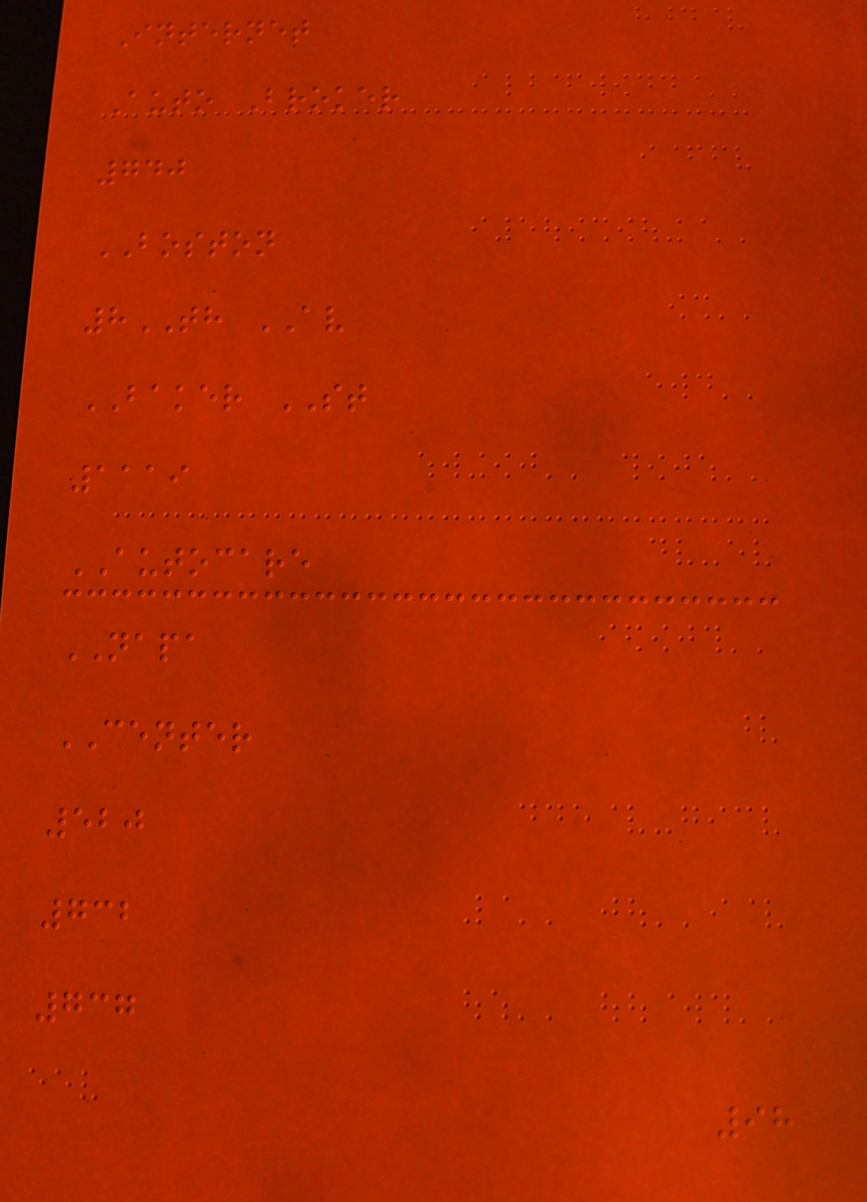Internet
Auto Broker
740
BOSTON
8TH AV
BAKER ST
1119
AUTOCARE
NAPA
CENTER
520
732
737
98
